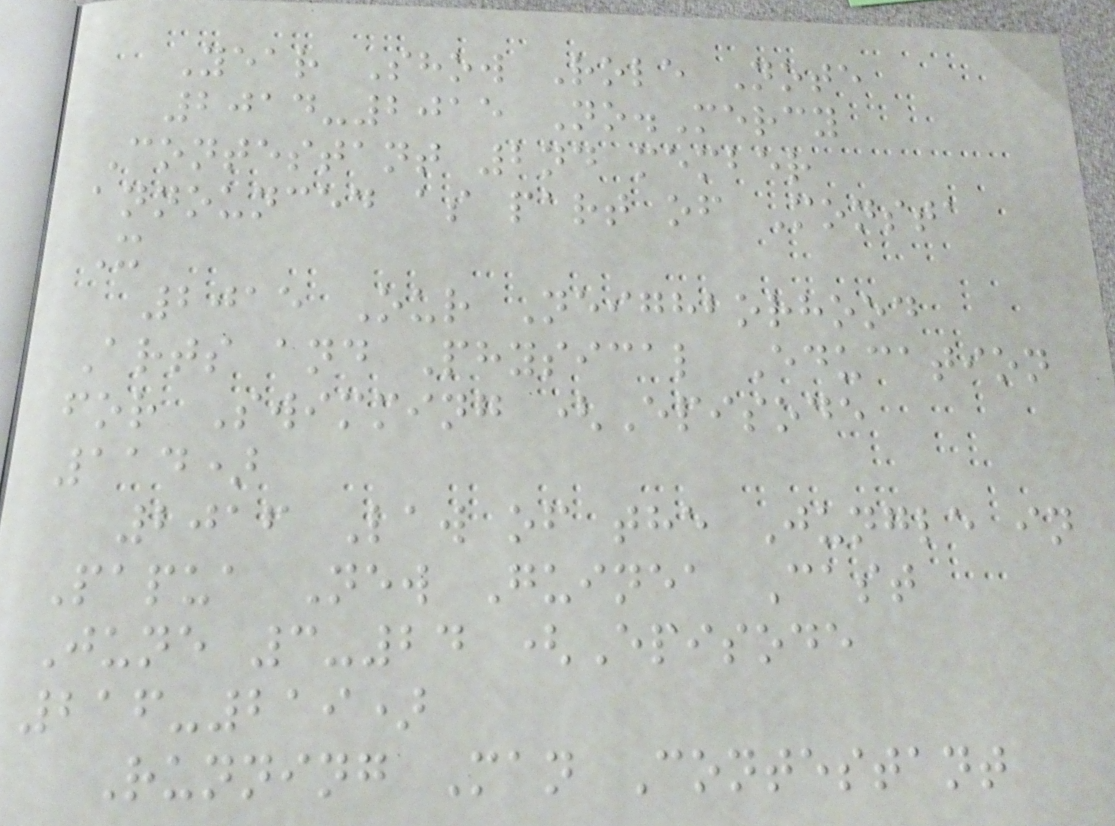Year Show Role Note
2014-2015 No.Mercy
Contestant 2nd member
announced as part of Monsta
X
2015 Our Neighborhood
Arts and Physical Education
for Swimming (Episode
114)
2016 Law of the Jungle in
Papua New Guinea Cast
June 3-24 (Episode
216-219)
Running Man Contestant
